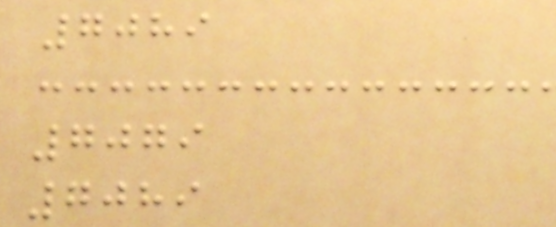7089
7079
7089
